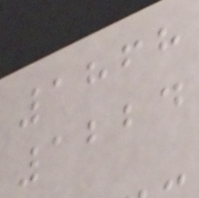1868
1224
